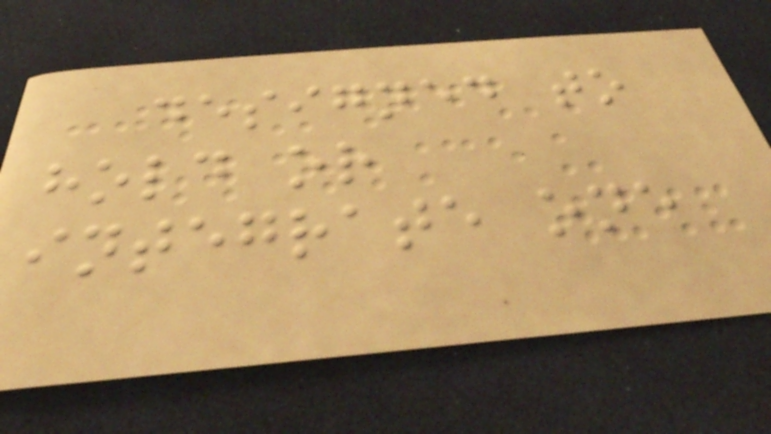designed to
hold or
integrate one
